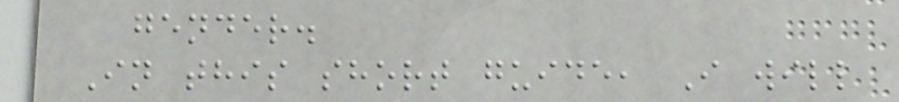gender.
In this short guide, I will
